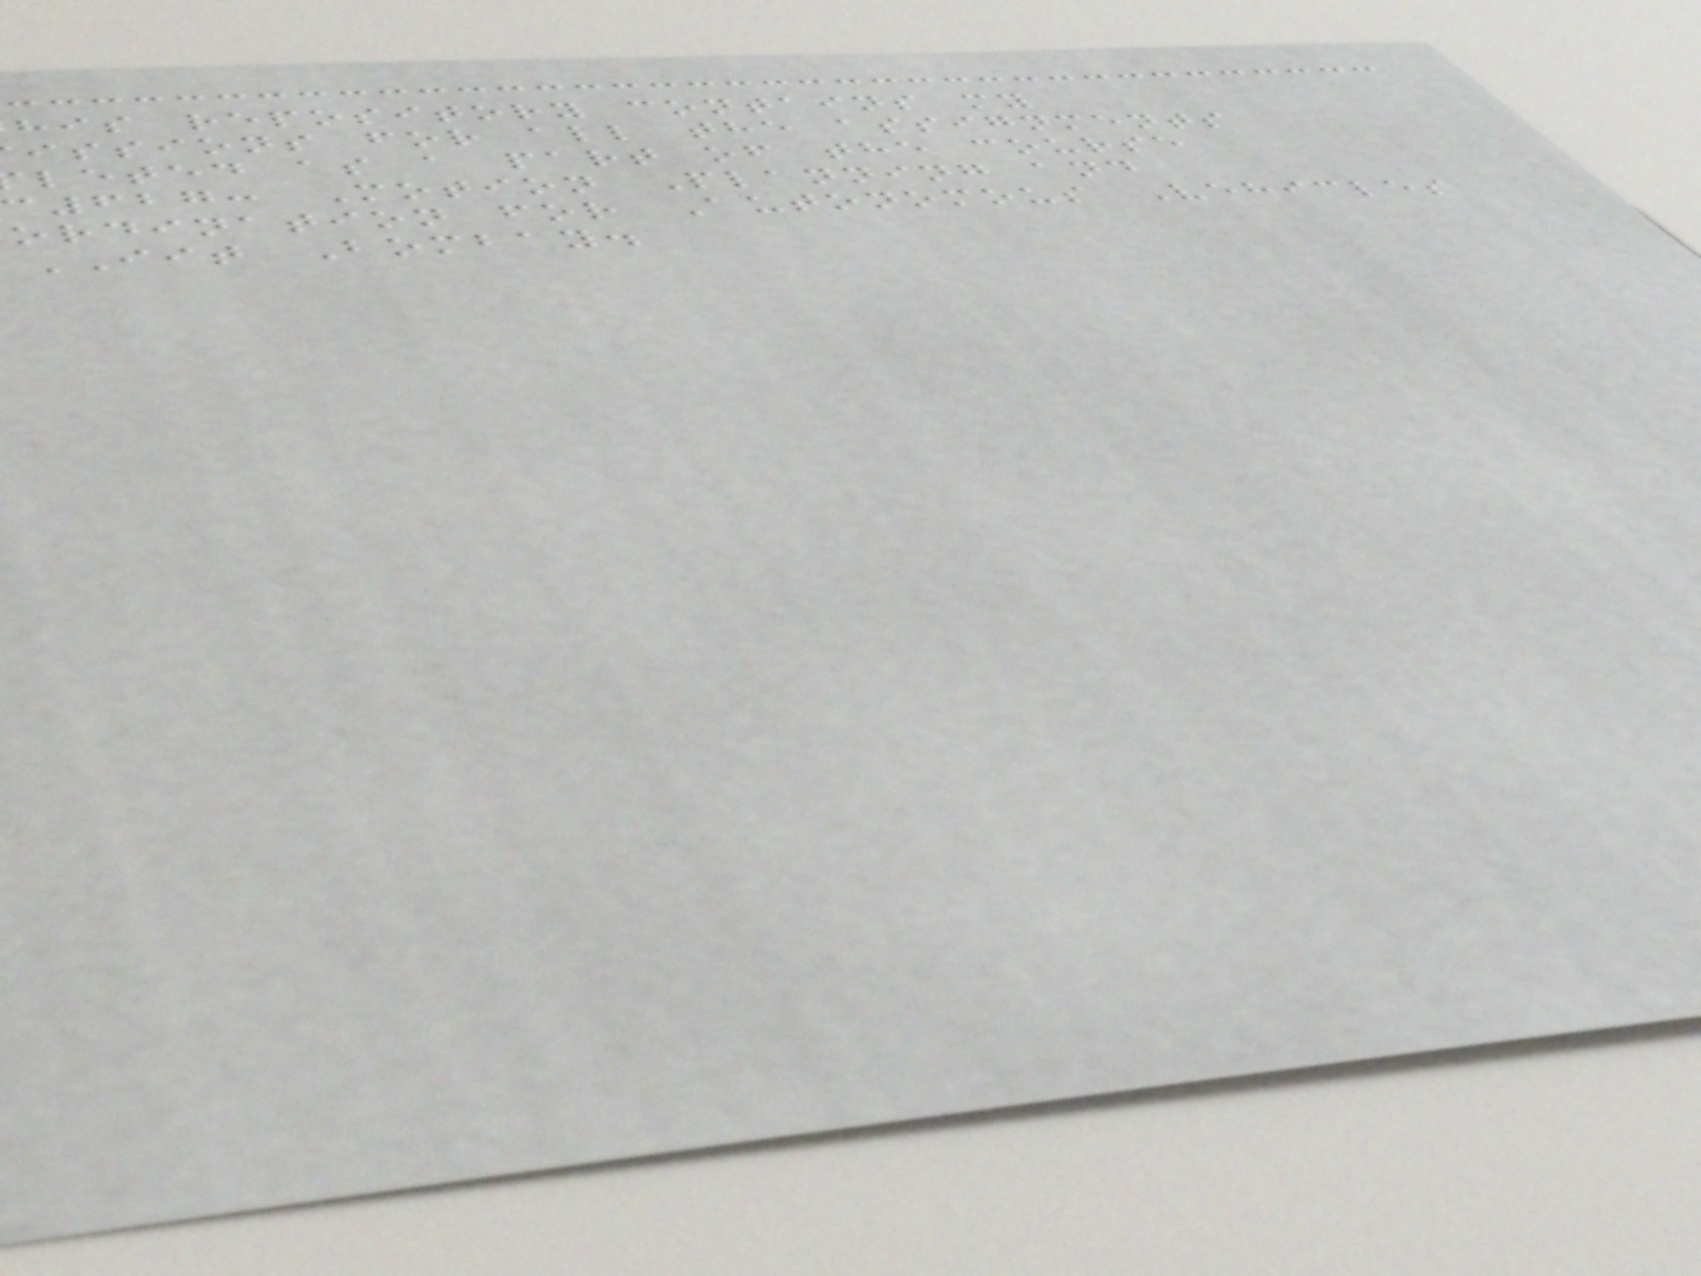his repository contains my
issions for all the assignments
leted as a part of the course
c627: Motion Planning and
ordination for Autonomous Vehicles
IIT Bombay.
